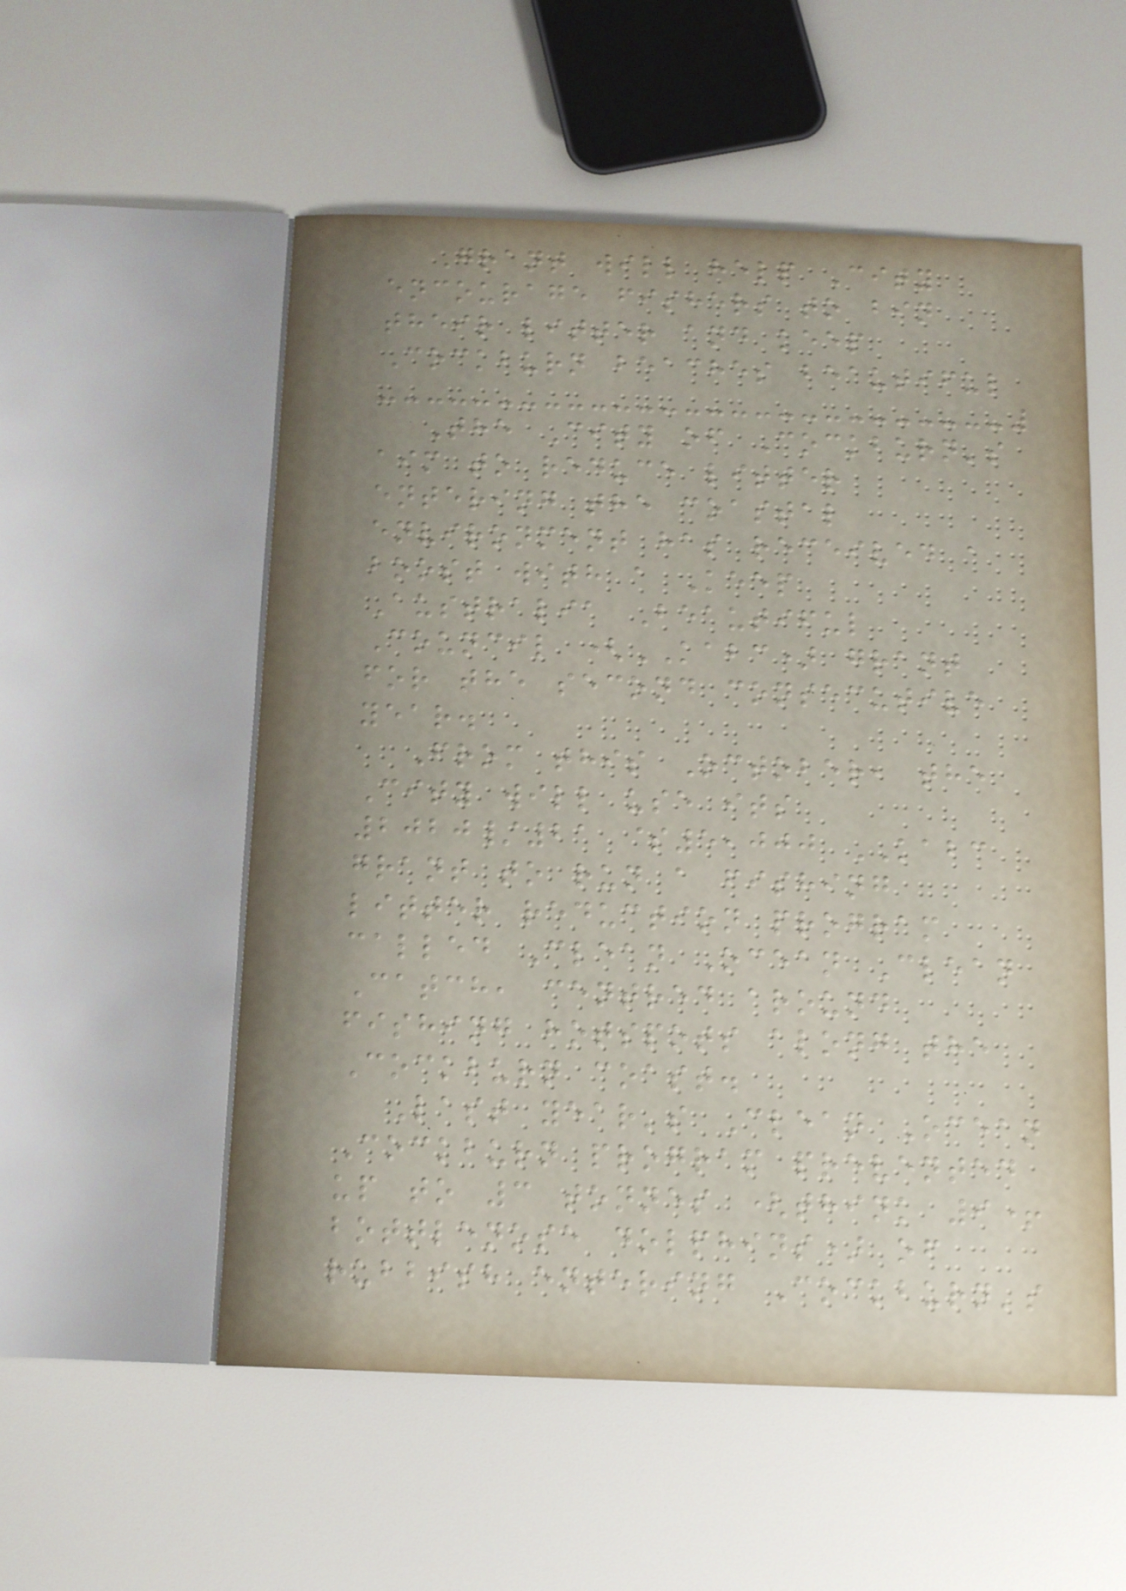Grant will help City
encourage fishers to bin
their litter and keep
Cockburn beaches beautiful
The City of Cockburn's
aim to reduce litter
entering the coastal
environment has received a
boost with a Keep
Australia Beautiful
Council (KABC) grant
for the second consecutive
year.
From this October, the
City will use its
2020/21 $5,000 KABC
grant to run a fishing
litter reduction program
called Clean Ocean Clean
Catch, centred around
fishing hotspots along the
Cockburn coast.
Last year's Clean Ocean
Cockburn program prevented
up to 3 tonnes (think 9+
bottlenose dolphins) of
rubbish entering Cockburn's
